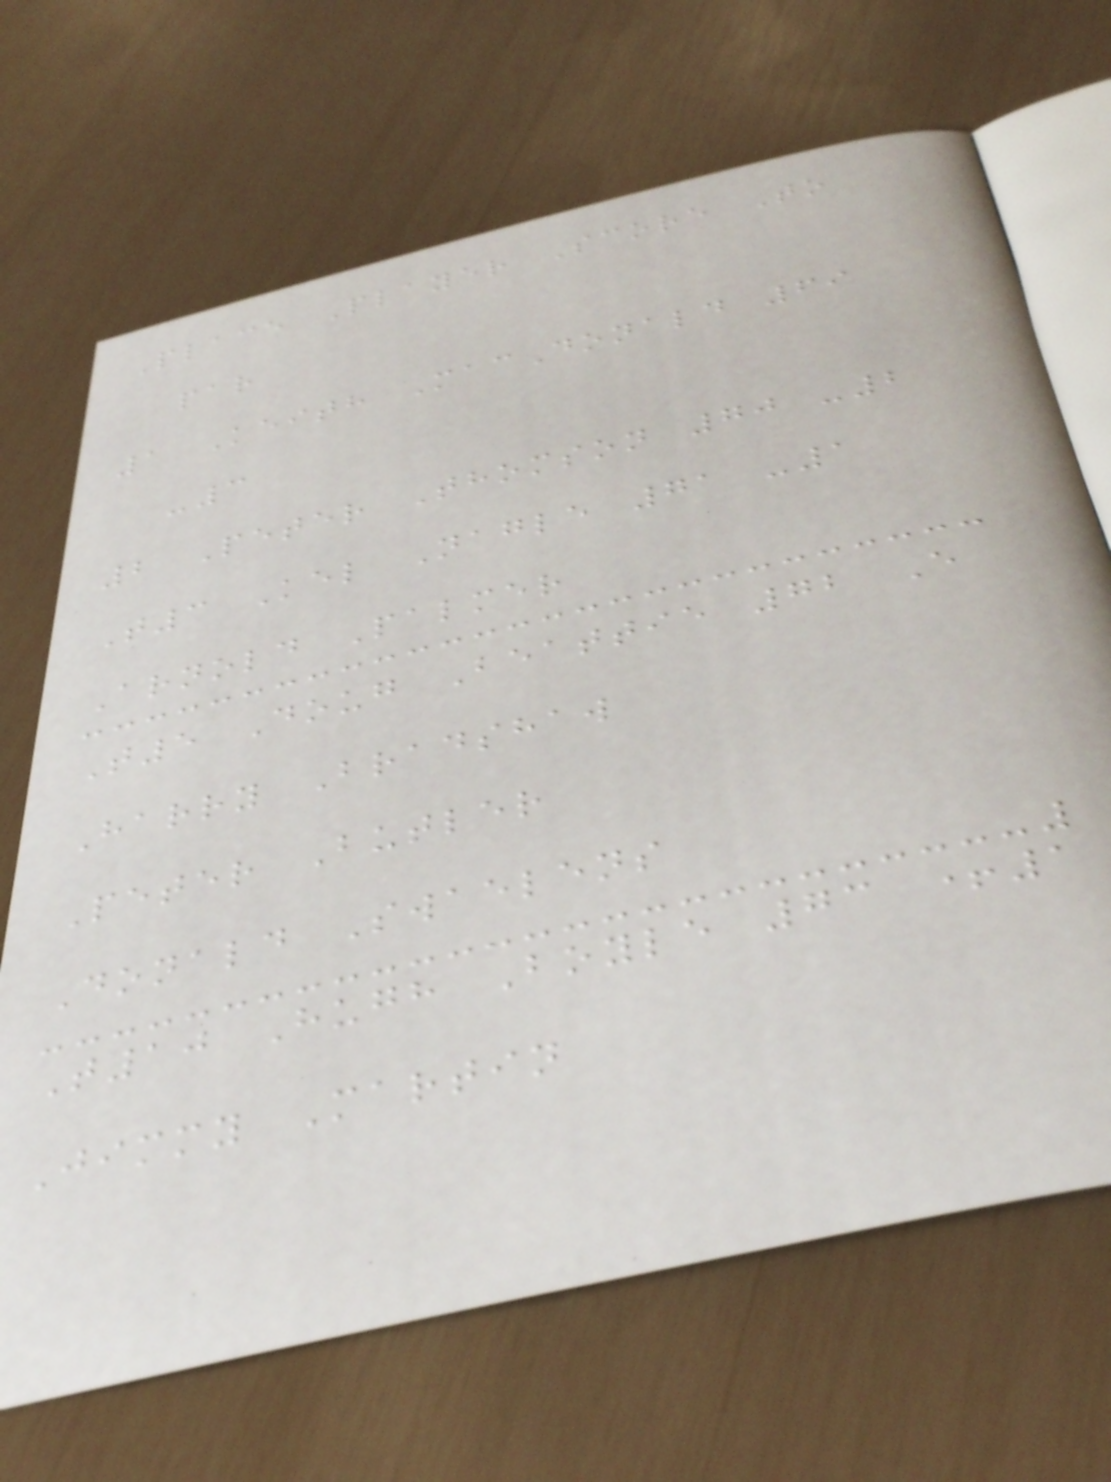Place Player Score To
par
1 Keith MacDonald 69
-3
2 Peter Thomson 70 -2
T3 Kel Nagle 71 -1
Arnold Palmer
T5 Doug Beattie 72 E
Harry Bradshaw
Peter Butler
Donald Swaelens
T10 Hugh Boyle 73 +1
Jimmy Martin
